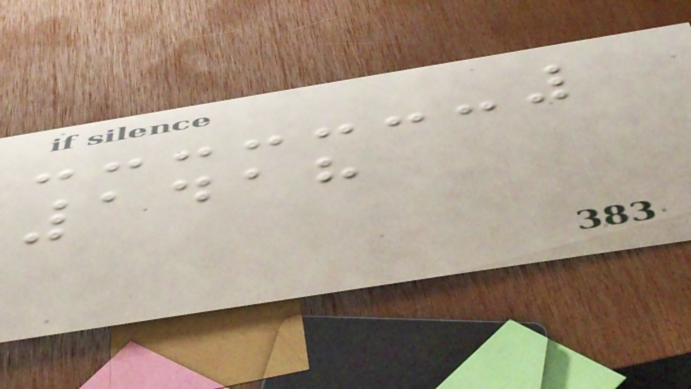1418
